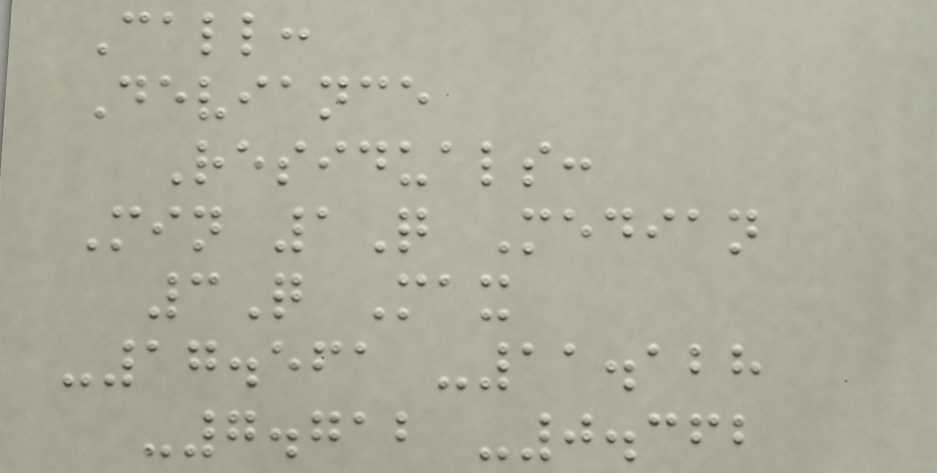Call:
Deviance
Residuals:
Min 1Q Median
3Q Max
-17.561 -11.128
-7.712 -0.362
